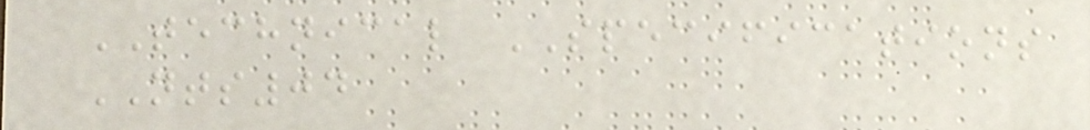TECHNICAL SPECIFICATIONS
NTS04
